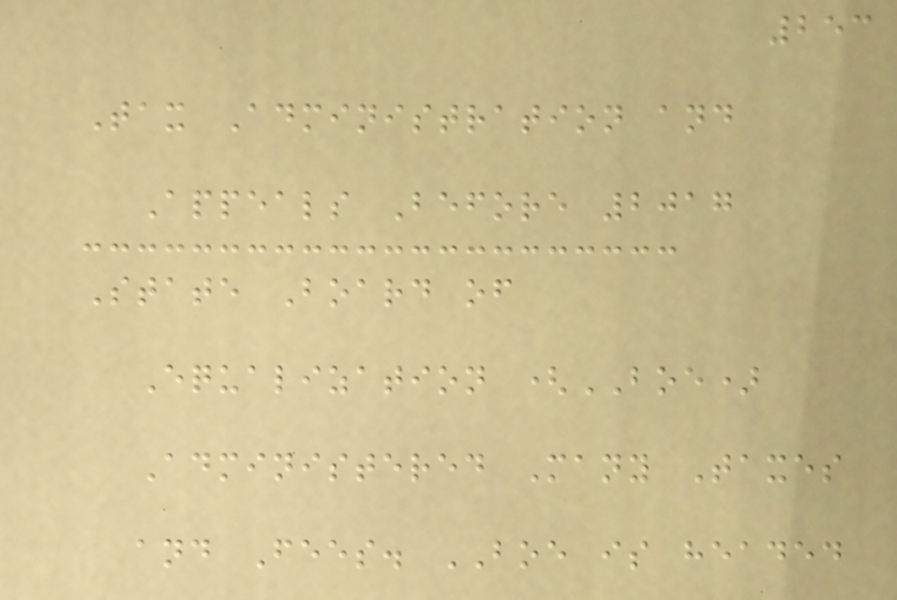253
Tax Administration and
Appeals Before 2017
State Board of
Equalization (BOE)
Administered Many Taxes
and Fees. BOE is headed
